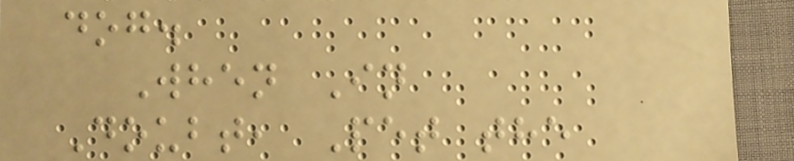dog.
When In
Doubt, Pet the
